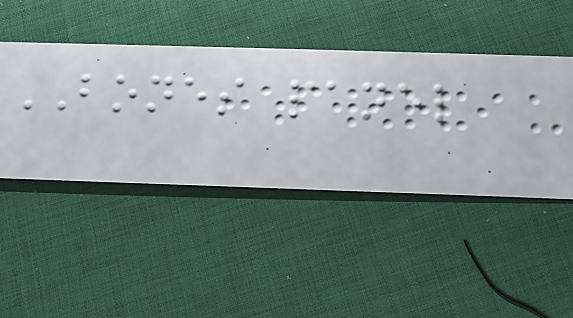BONES panel
